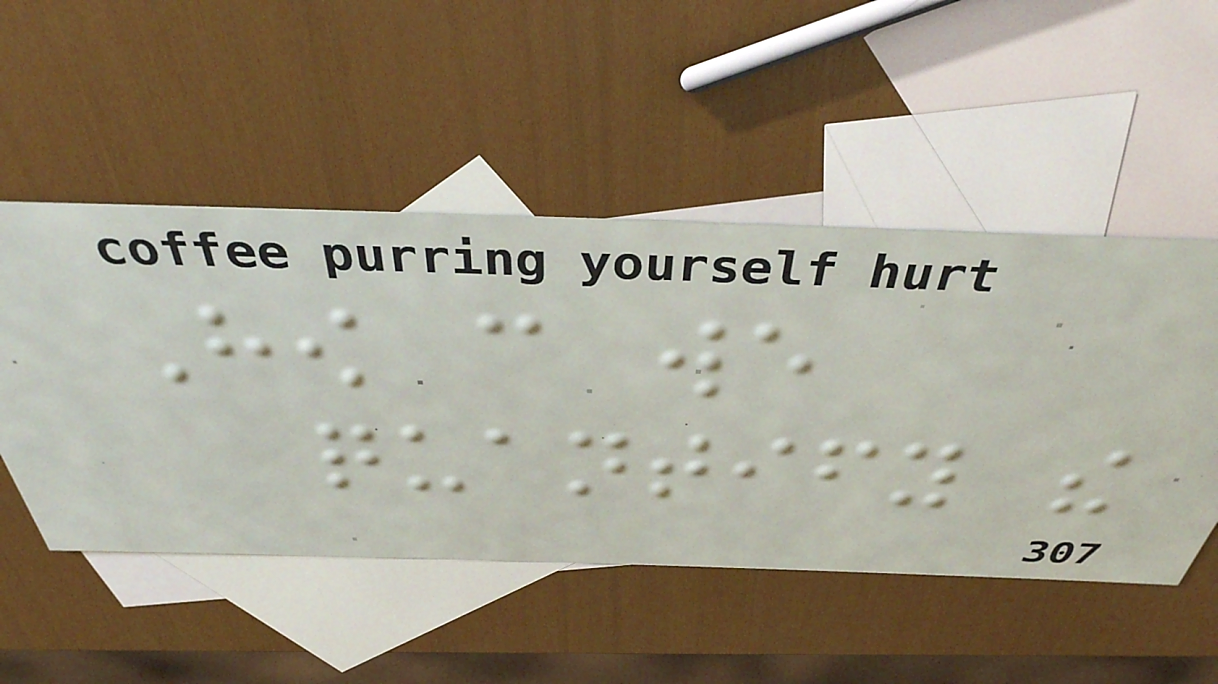How can we
quantify the
